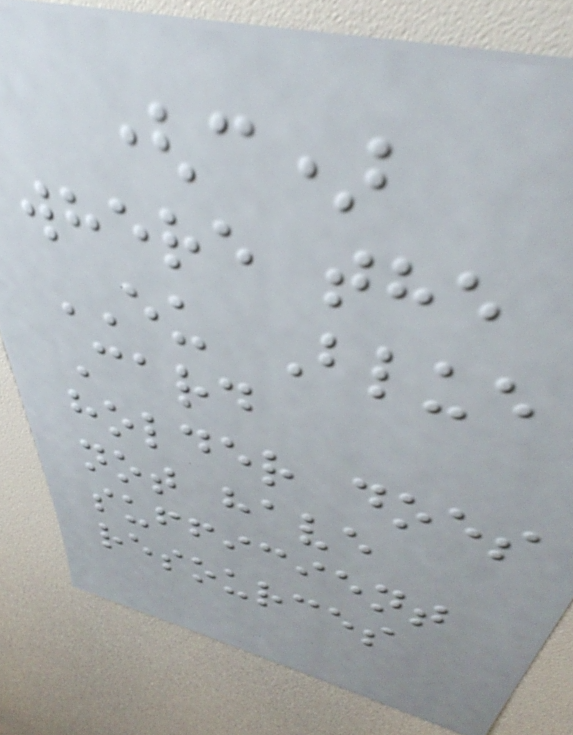(c)
where the
EU Blue
Card
holder does
not have
sufficient
resources
